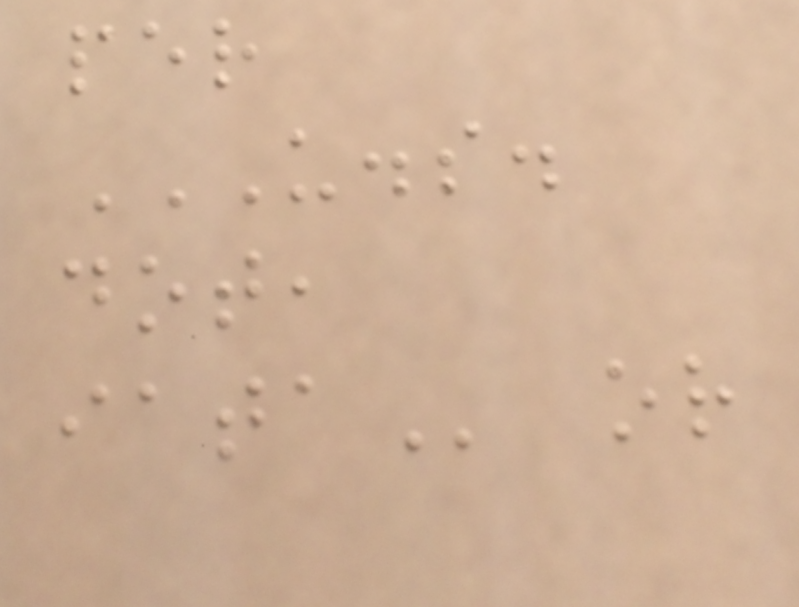per
U.S.
DOT,
IATA or
